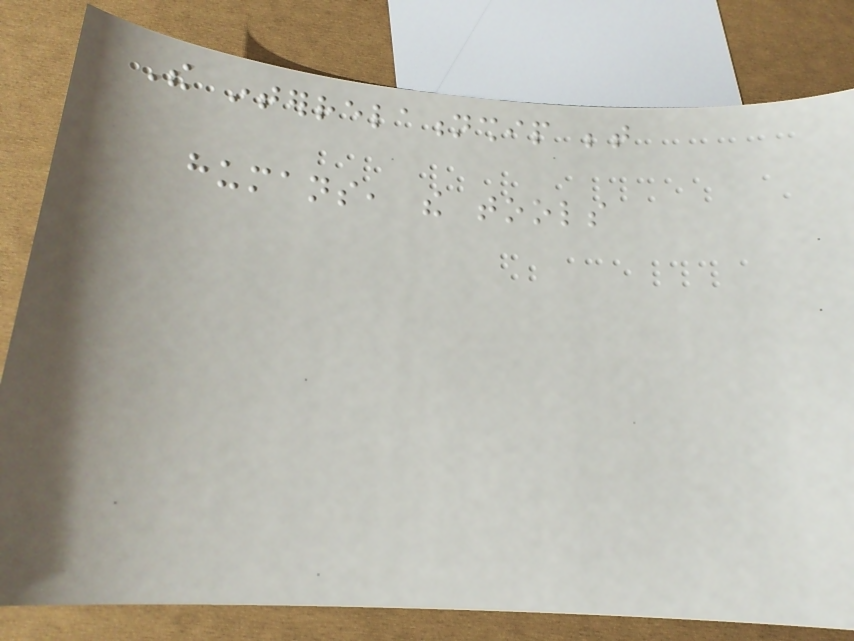The interrelationship between
humans, the tools
